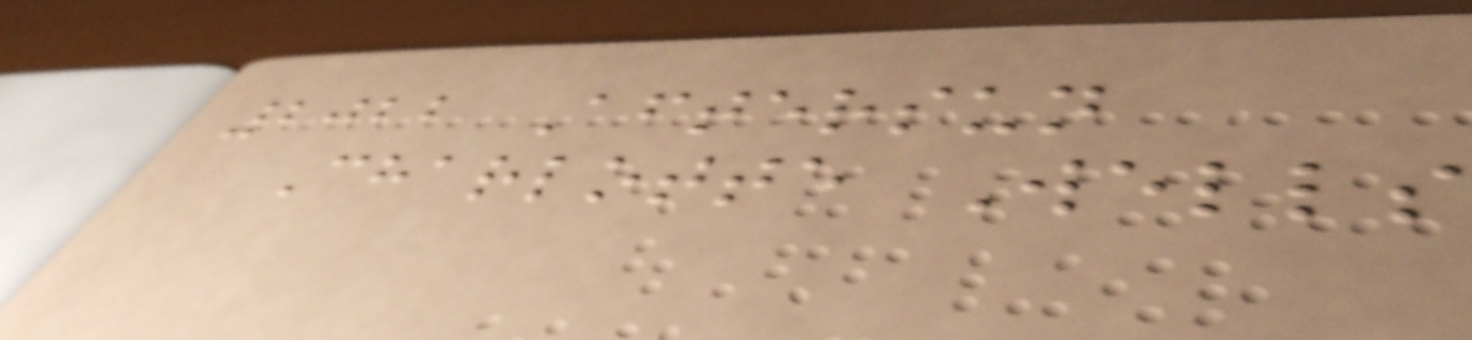2022 Aftersun
Charlotte Wells
